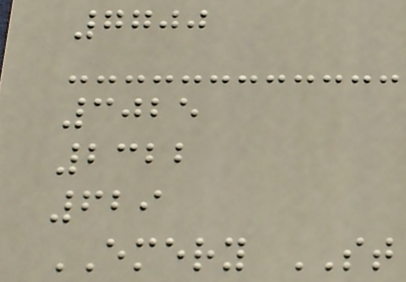7700
3025
2322
629
EMERY ST
